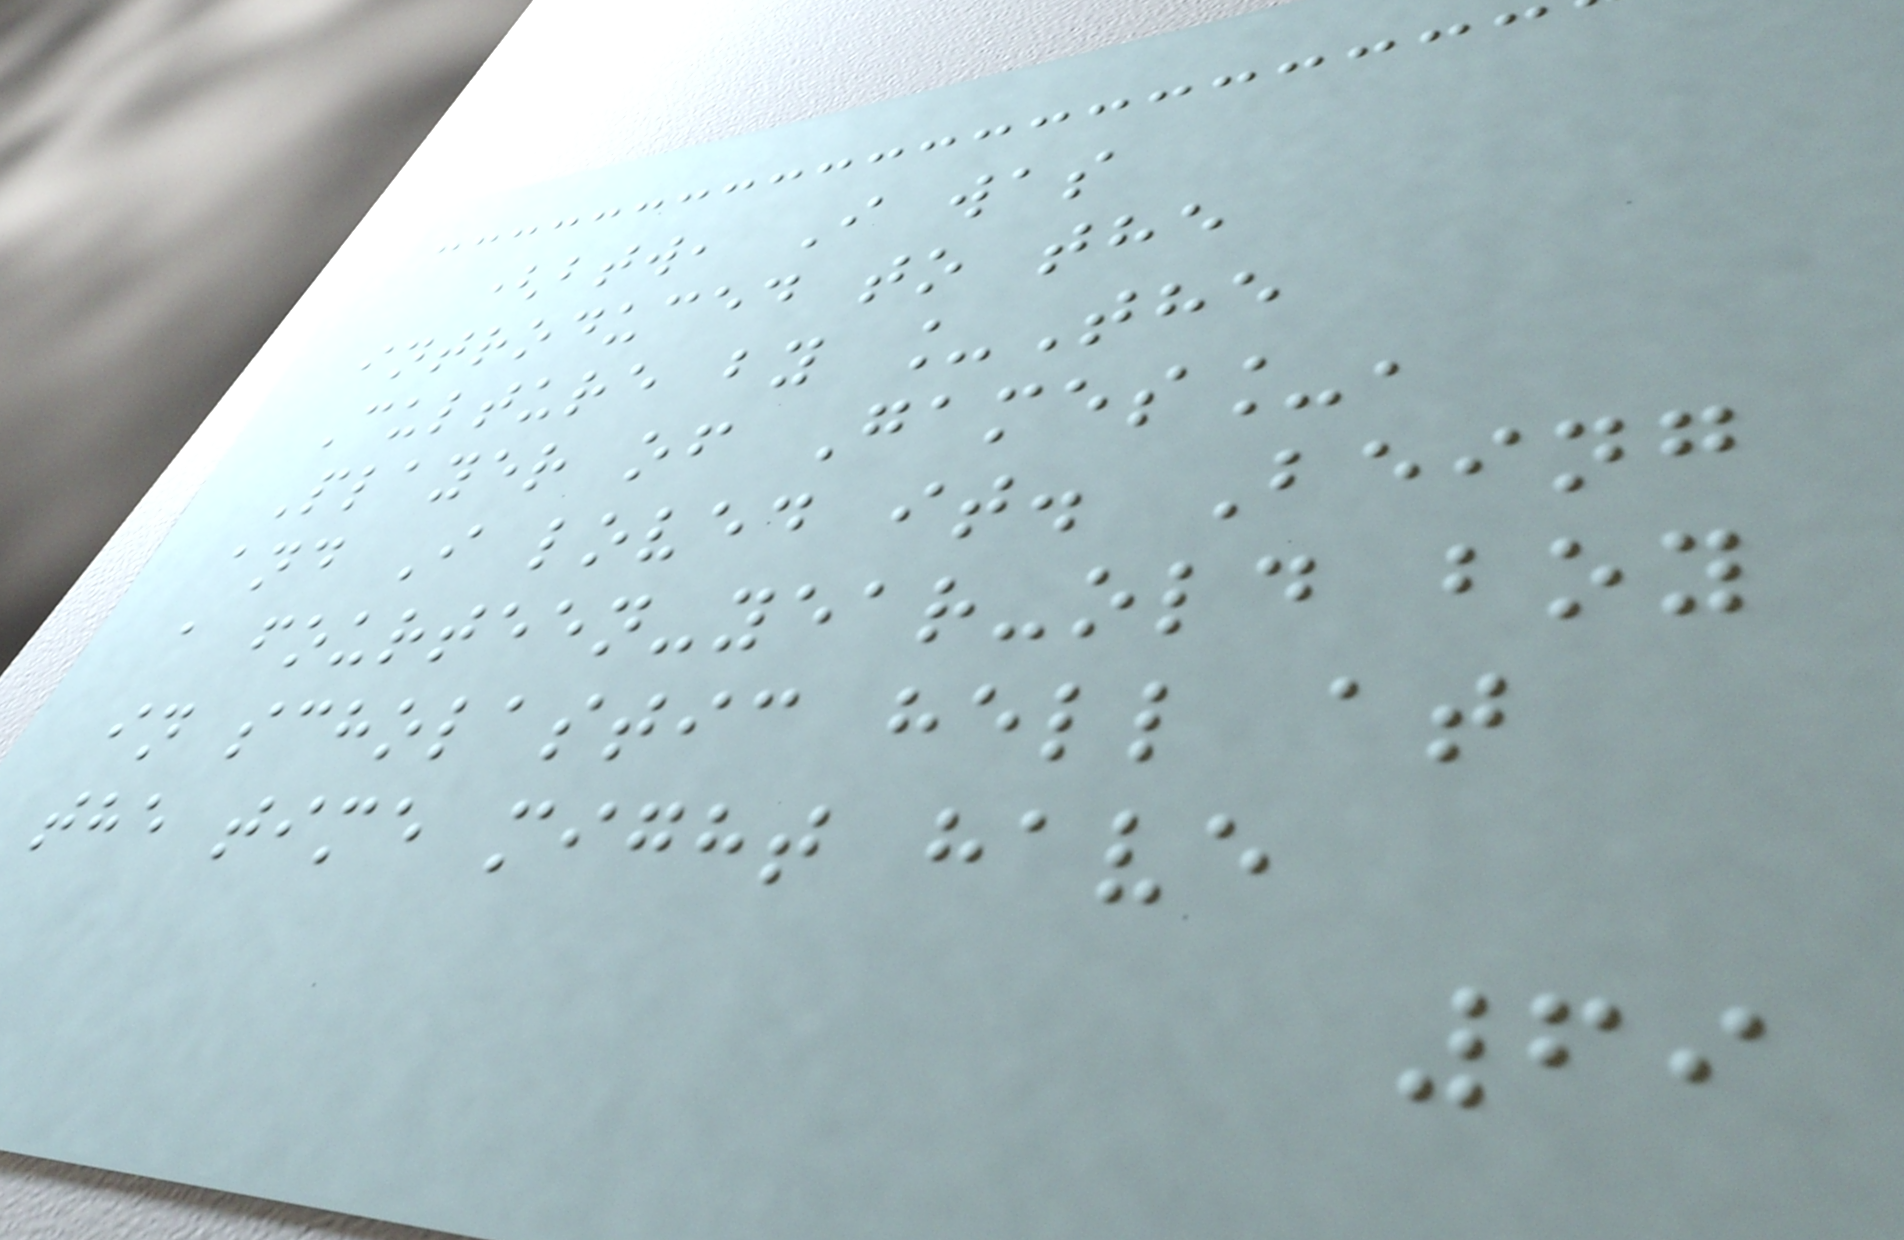(btw, I was
introduced to the
Culture by _The
Player of Games_,
and I loved it. Being
a fourteen-year-old boy
in scholastic hell at
the time might have
69
